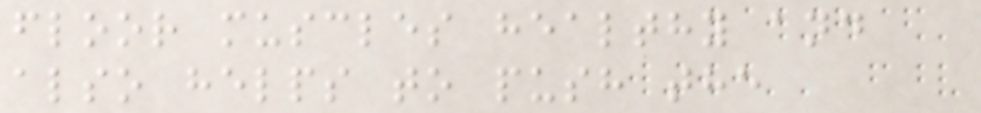floor muscles healthy and
also helps to push the
